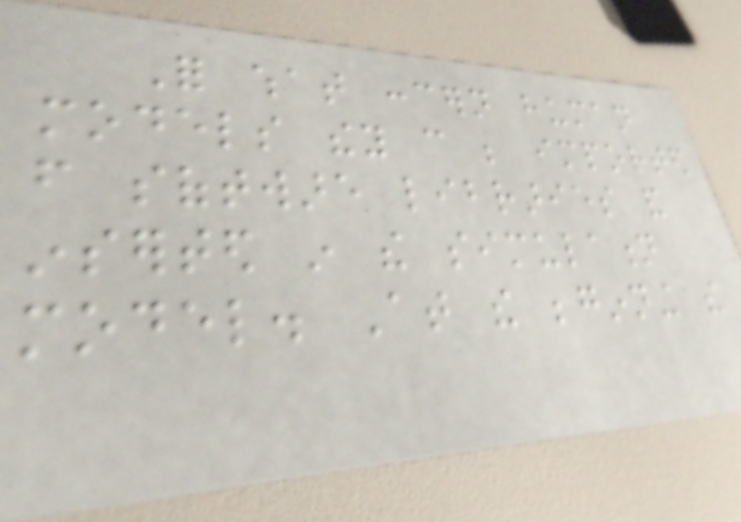For what concern human
models they can be imported
from software libraries and
inserted in the simulation
model. At the beginning the
